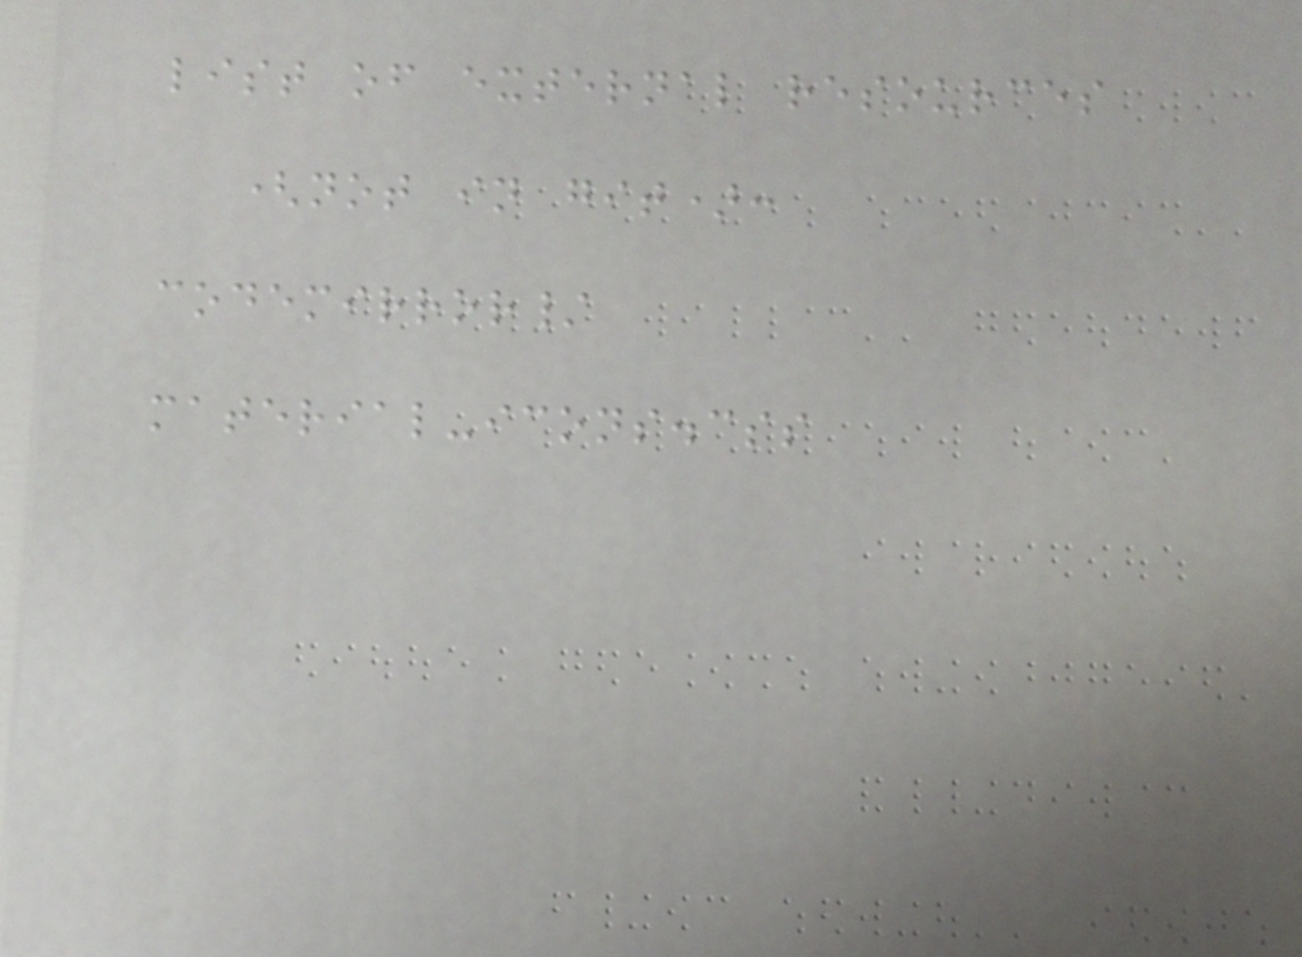list of external resources
(not in git):
codemirror/
material-icons.css
